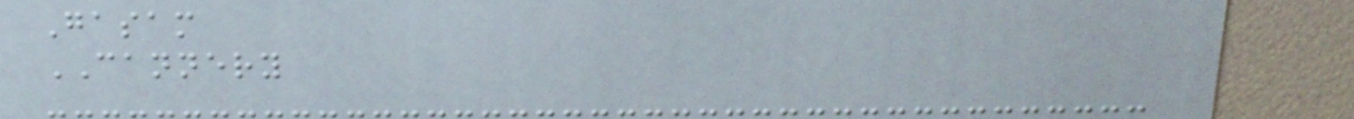Gasam
CANNERY
